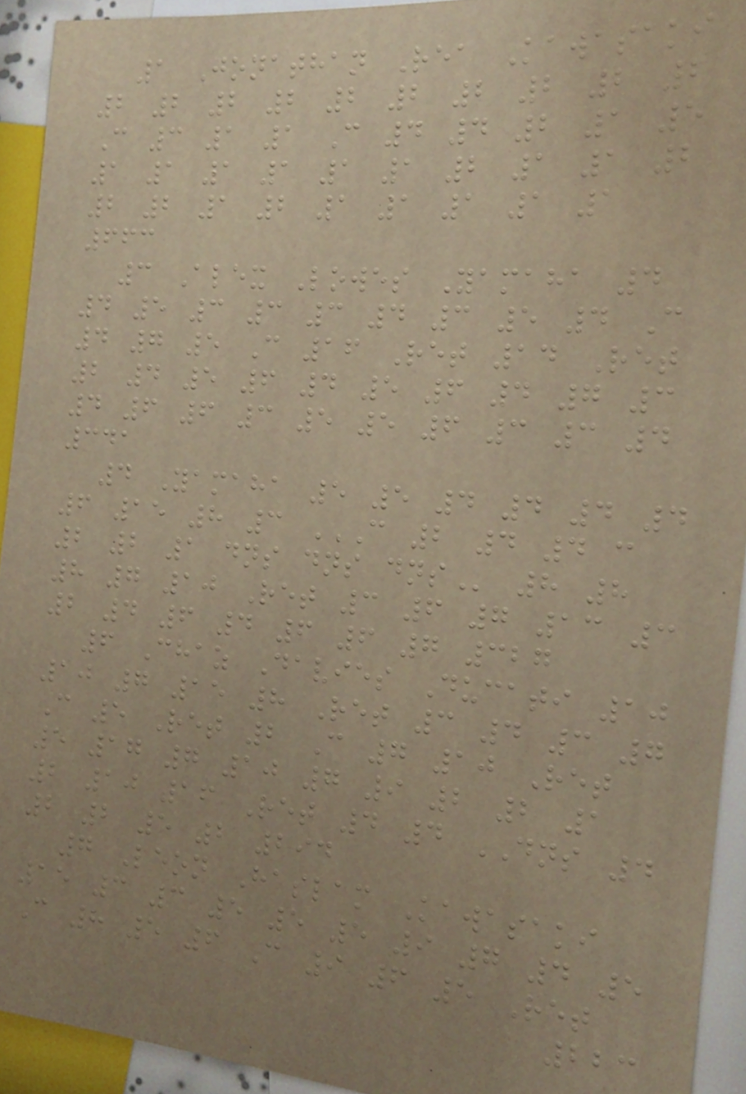1 Jonathan Rea Kawasaki
2 2 2 2 2 2 2 2 2 2
C 3 1 1 C 4 4 2 1 5
1 1 1 1 1 1 2 1 1 2
2 2 1 2 1 1 1 1 1
663
3 Alex Lowes Yamaha 4
4 5 3 3 3 4 3 5 4 C
4 7 5 C 16 Ret 14 Ret
2 4 5 6 4 5 6 4 7 3
4 6 6 3 5 5 6 3 3 4
341
4 Yamaha 5 5 4 4 4 4
6 15 8 3 C 2 4 4 C
2 2 1 DNS DNS DNS 8 8
8 7 10 Ret 3 6 7 13 3
2 4 6 4 6 6 7 327
6 Chaz Davies Ducati 10
10 7 15 8 Ret 3 4 3 7
C 5 Ret 2 C 7 10 Ret
5 17 7 10 7 9 2 2 1
2 10 16 Ret 4 4 DNS 4
2 2 5 2 294
7 Leon Haslam Kawasaki
15 3 3 5 5 5 9 7 4 5
C 8 5 6 C 9 6 5 Ret
223
